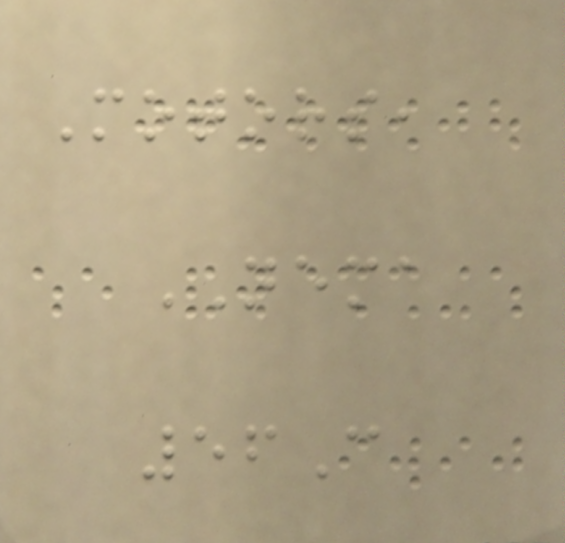Motors,
NEMA
56C
